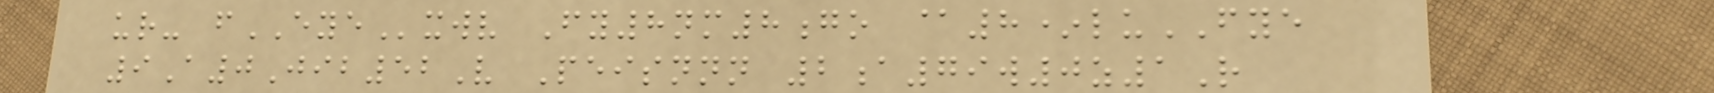ur- fEYExwv Fy8nm8go @8*luFYE
9A0Jib52V Peisnnn 2a79w0z1R
